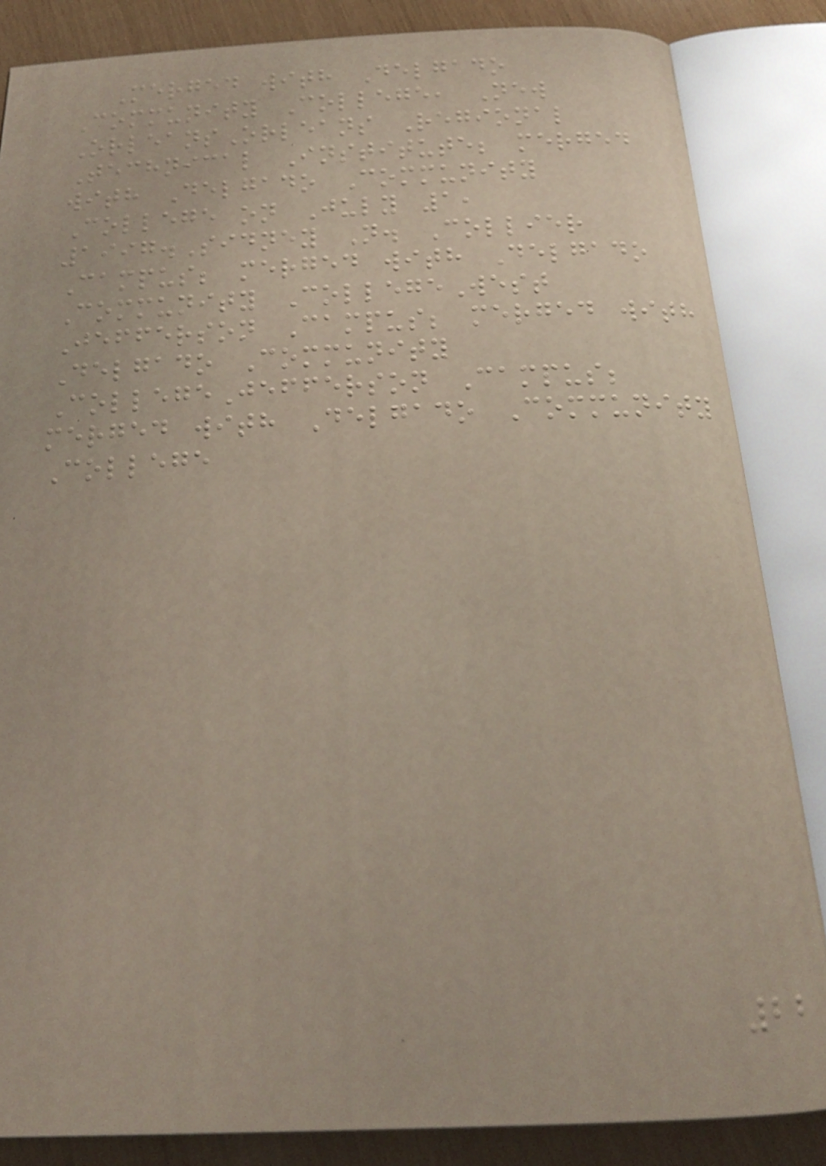Merged with Delgado
Community College, New
OrleansOrleans Regional
Technical Institute; merged
with Delgado Community
College on July 1,
1997.Sidney N. Collier
Campus; merged with Delgado
Community CollegeWest
Jefferson Campus; merged with
Delgado Community
CollegeJefferson Campus;
merged with Delgado Community
College
22
